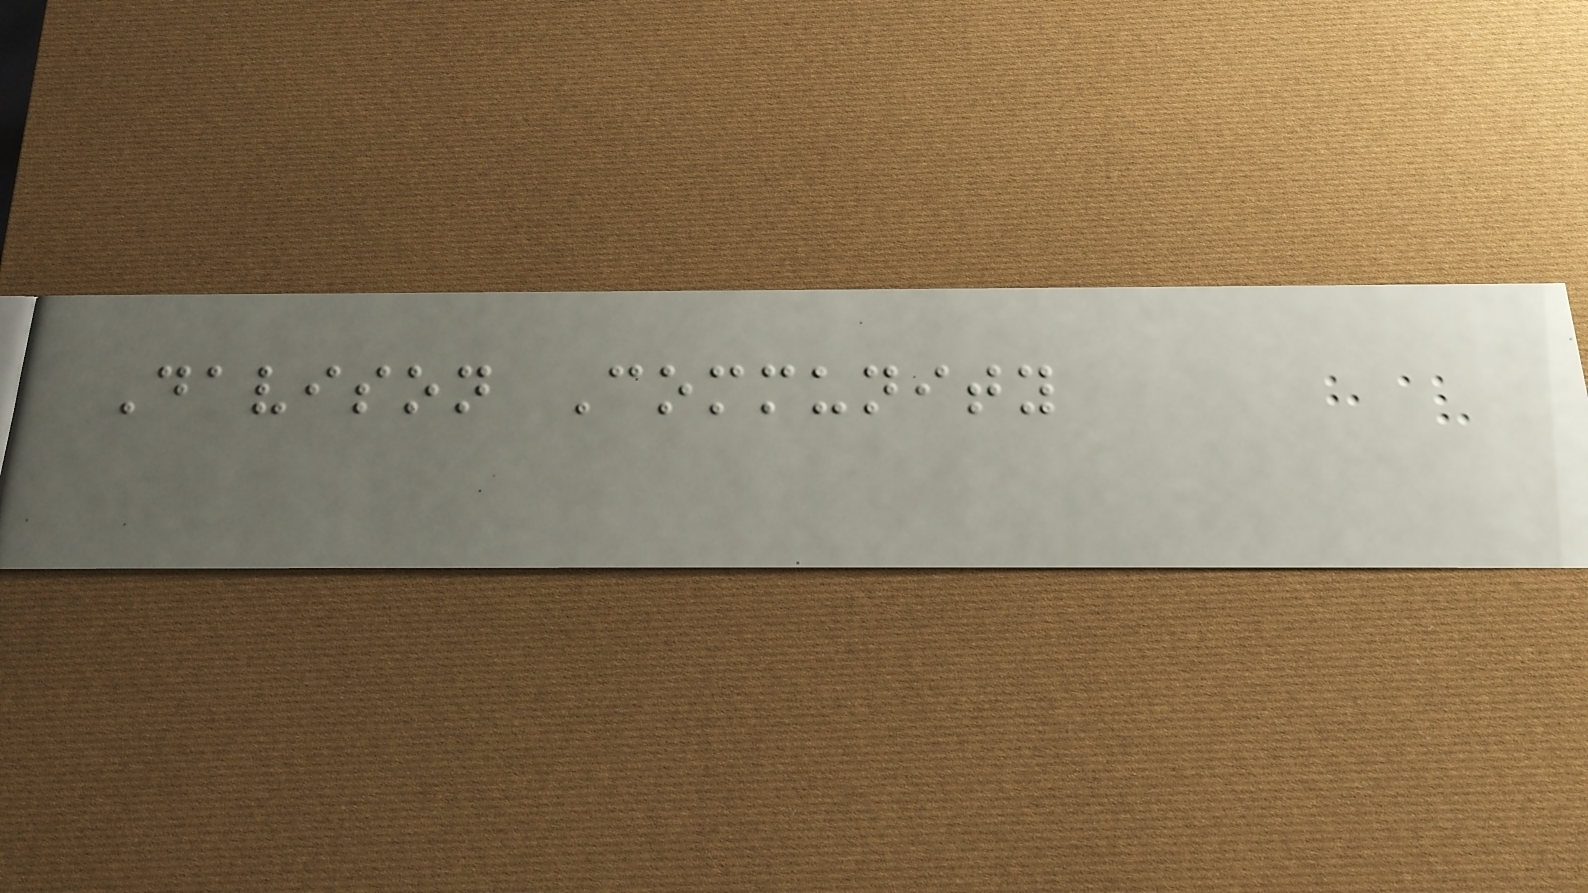Davison Community
